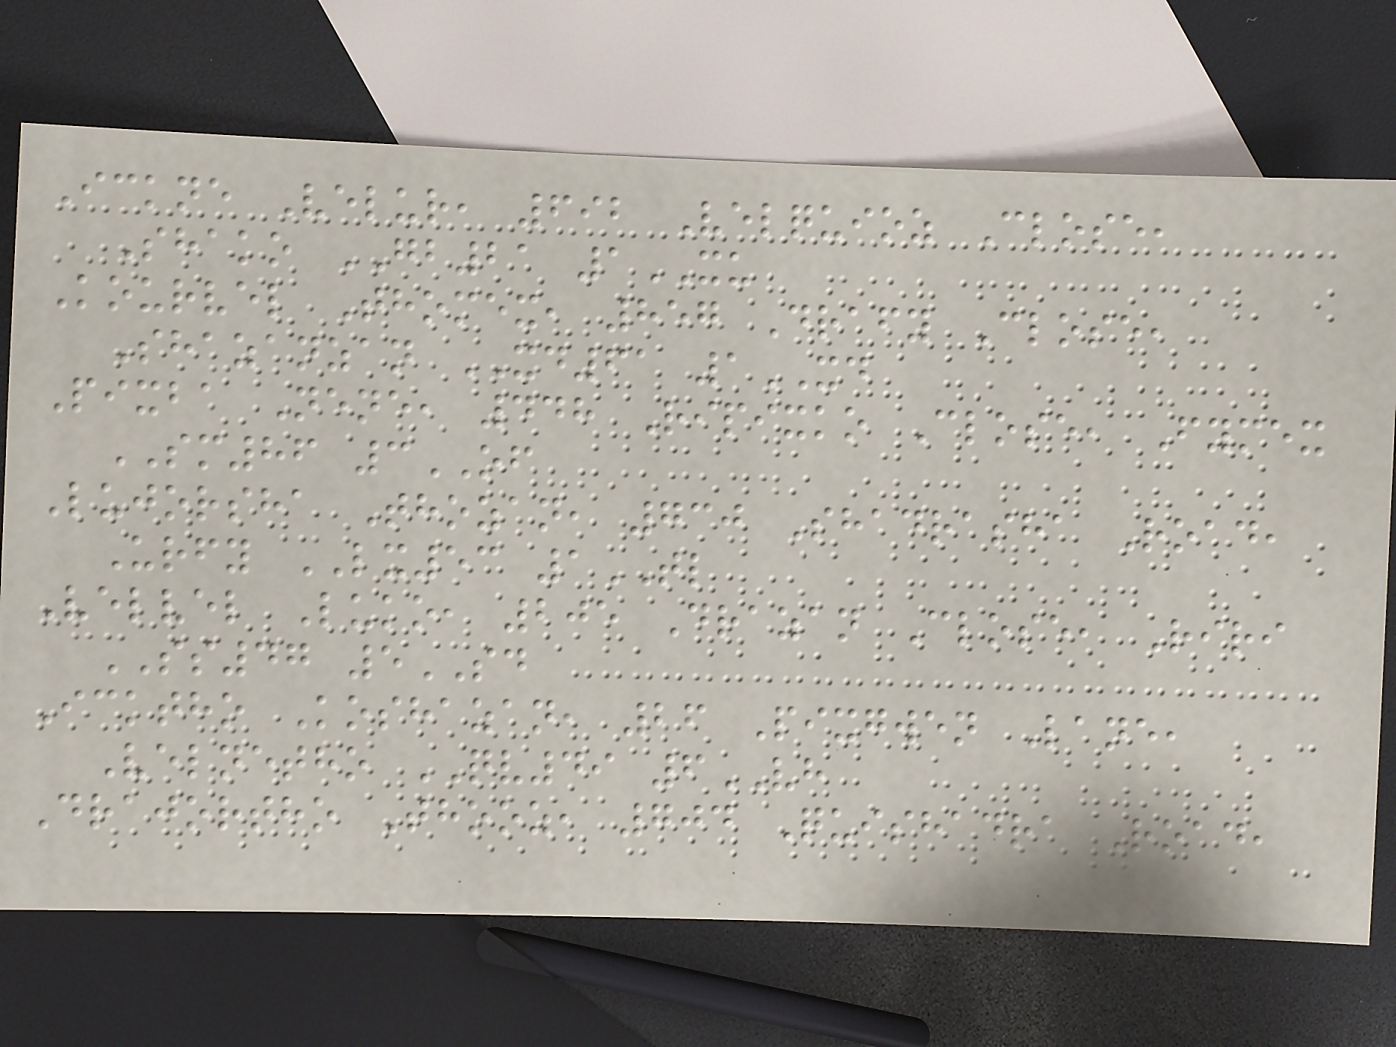Ickne Velur, 692 Velquioz Close,
Shako GB21 1XU
Kourvel Thomex, 857 Drafy Close,
Shazanzan XD61 1XD
Pixba Nene, 448 Ripixko Close, Fymex
SM86 3OF
Lujorsha Thozan, 730 Shadrasha Road,
Urfy LX53 1TL
Velvel Luko, 205 Drazan Close, Riri
SS47 5SD
Icktho Koshazan, 26 Pixgwen Lane,
Velnetho QV49 6VH
Drajortho Thooz, 704 Quishadra Road,
